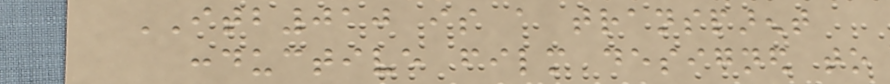ITB010 is a transparent
conductive film designed to
